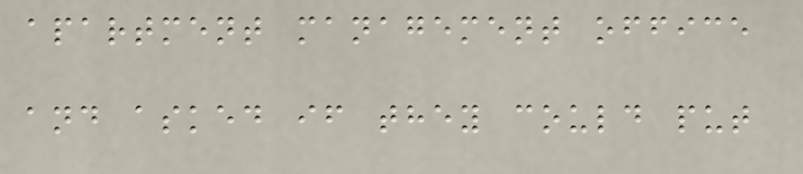apartment management office
and asked if they could put
